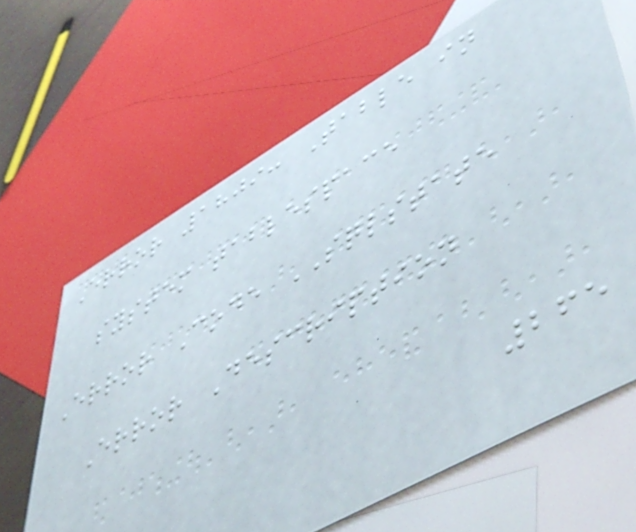Error 1809: Table in
system tablespace
Error Code SQLSTATE
Error Description
265
